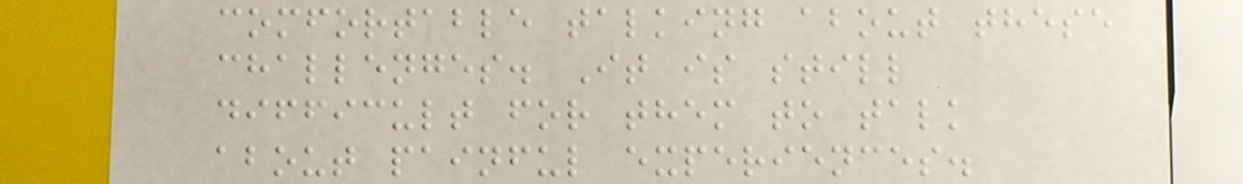comfortable talking about these
challenges. It is still
difficult for them to talk
about painful experiences.
